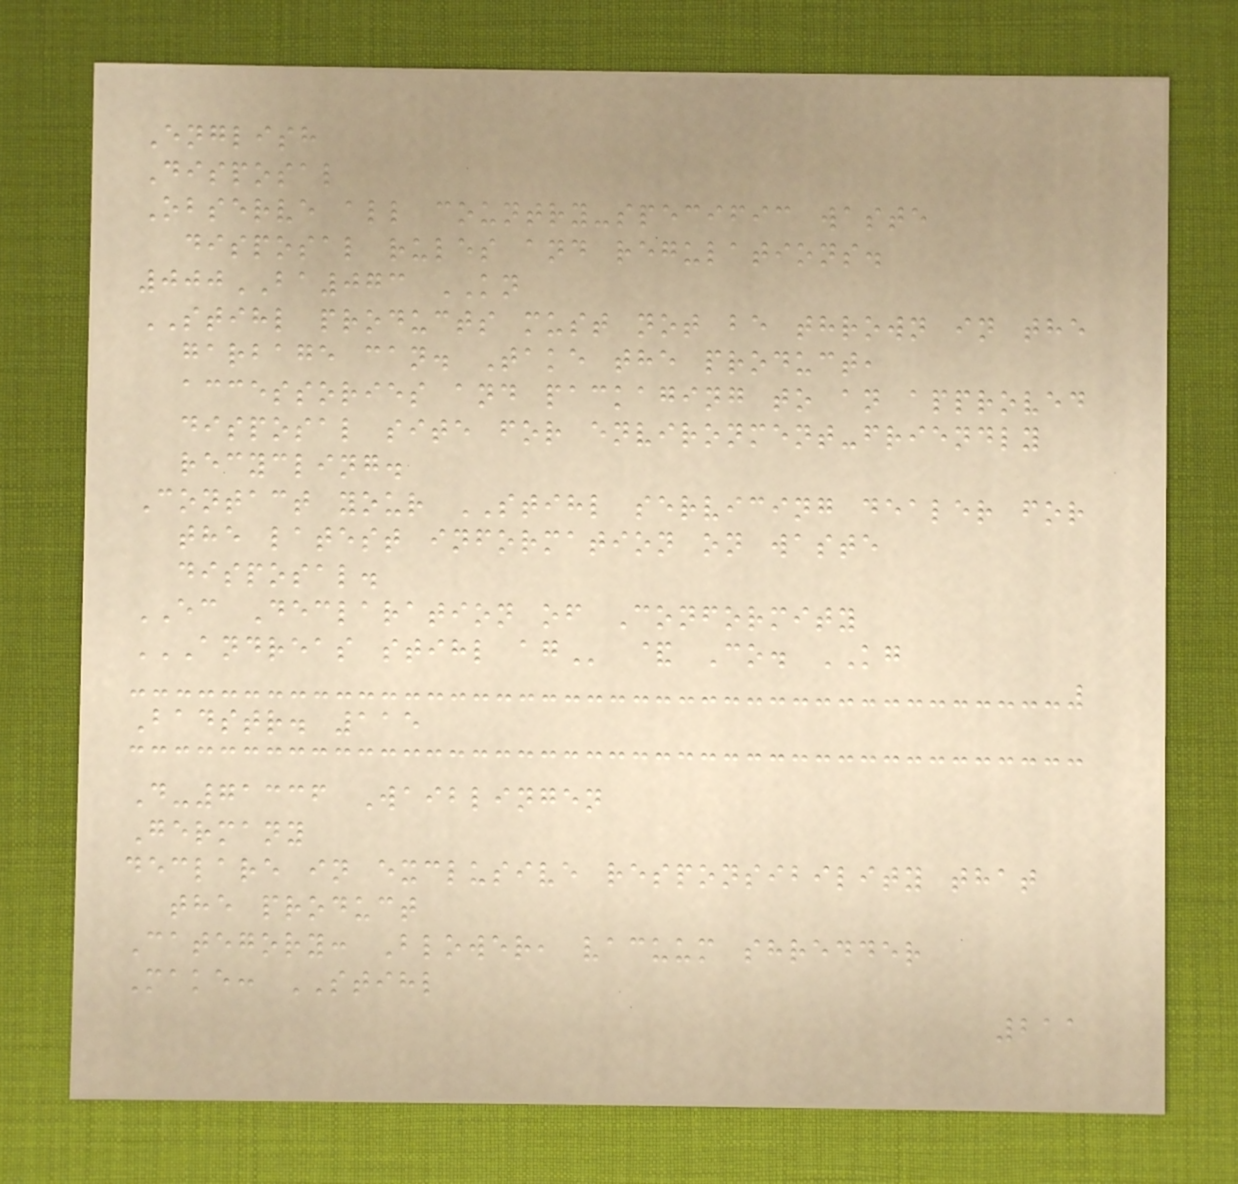English
Disposal
Observe all country-specific waste
disposal rules and regulations.
000BA073 KN
STIHL products must not be thrown in the
garbage can. Take the product,
accessories and packaging to an approved
disposal site for environment-friendly
recycling.
Contact your STIHL servicing dealer for
the latest information on waste
disposal.
EC Declaration of Conformity
ANDREAS STIHL AG & Co. KG
Badstr. 115
D-71336 Waiblingen
Germany
declare in exclusive responsibility that
the product
Category: Blower, vacuum shredder
Make: STIHL
211
